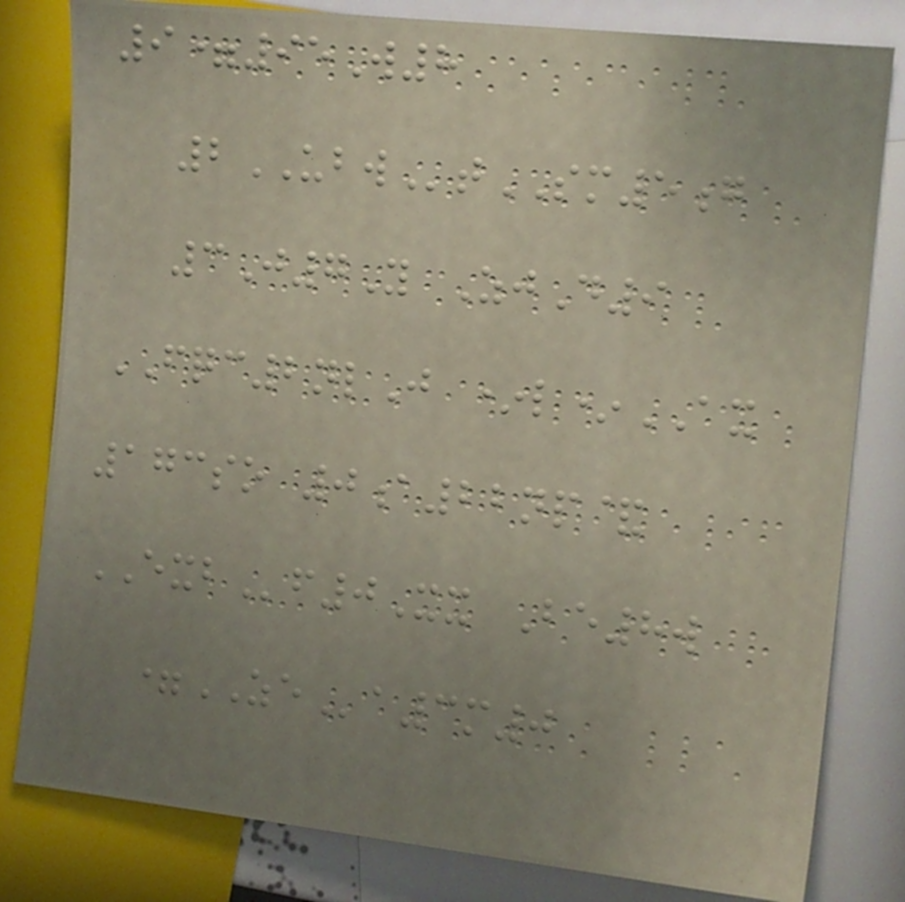9=95W8
2UBWtSM5g
3J7Y ZjD9
FQC2nlJ *l*AX
173so 0a22np&
EXBf0Xx Be8w
=ZEa3m0
